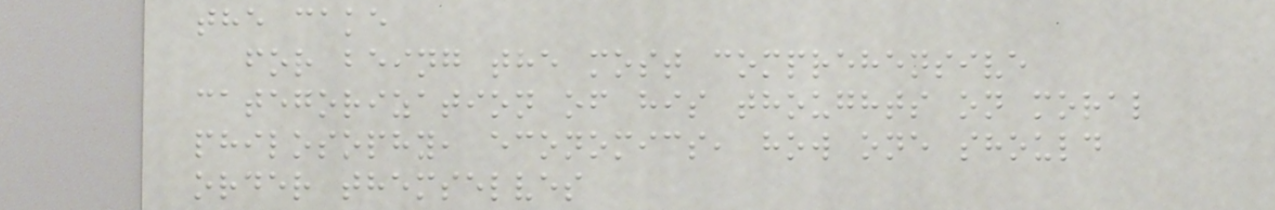the cake
for being the most comprehensive
categorization of his thoughts on moral
philosophy, economics, how one should
order themselves
